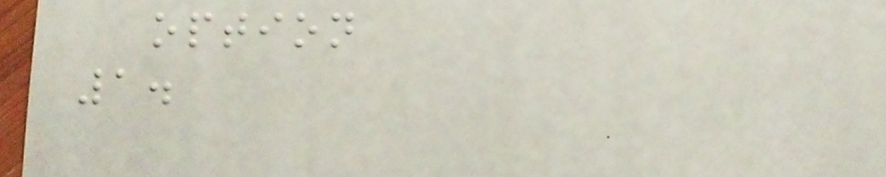option
1.
